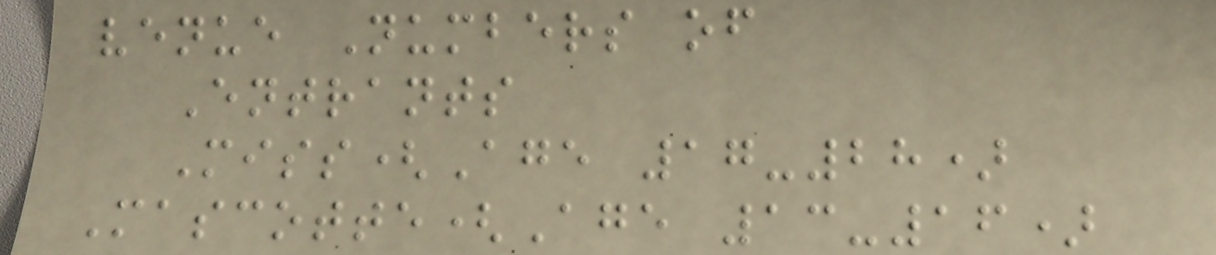venue Numbers of
Entrants
Miss(Age 17-28)
Mascotte(Age 13-16)
